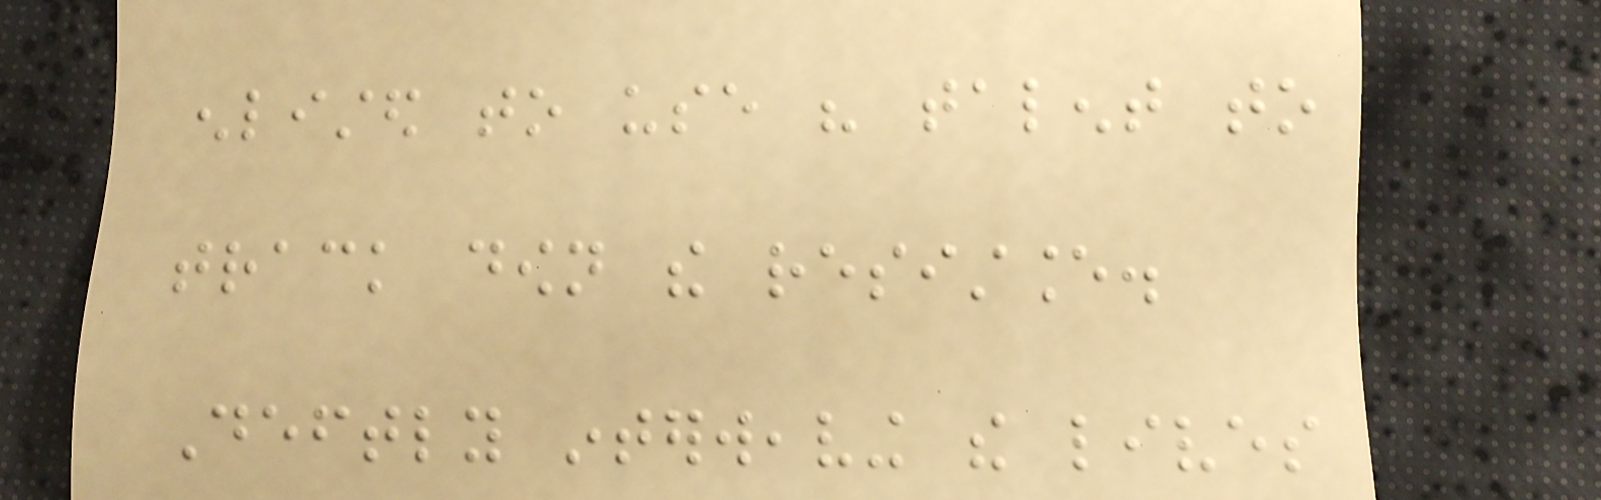enlisted to use his talent to
track down the resistance.
Deftly interweaving the lives
